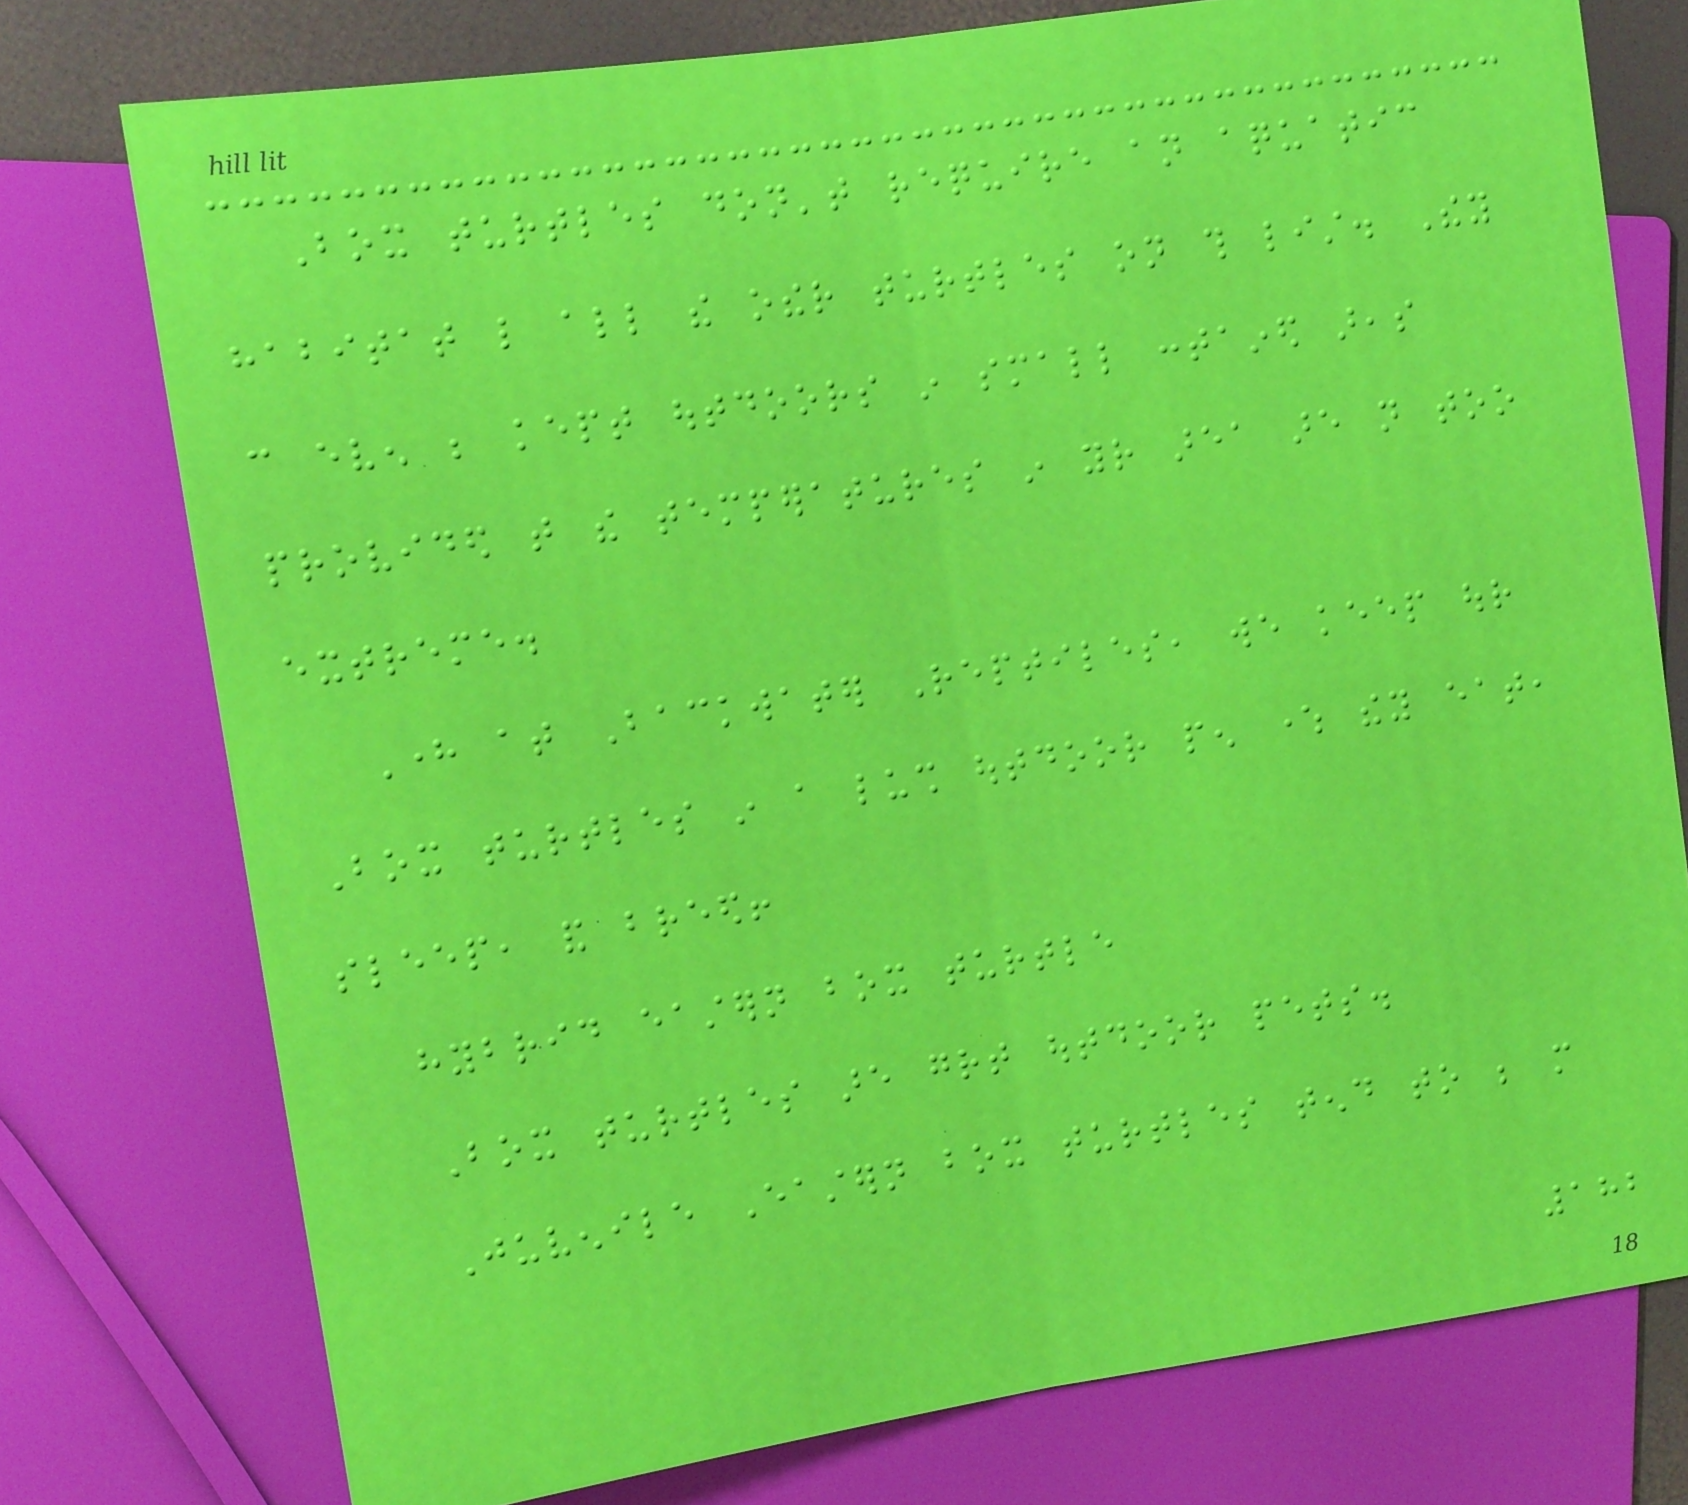Box turtles don't require an aquatic
habitat like all the other turtles on this list. They
can even be kept outdoors in small contained areas
provided that the temperatures in your area are not too
extreme.
Here at Backwater Reptiles, we keep our
Box turtles in a lush outdoor pen where they eat,
sleep, and breed!
hybrid eastern box turtle
Box turtles are great outdoor pets.
Juvenile Eastern box turtles tend to be more
182
